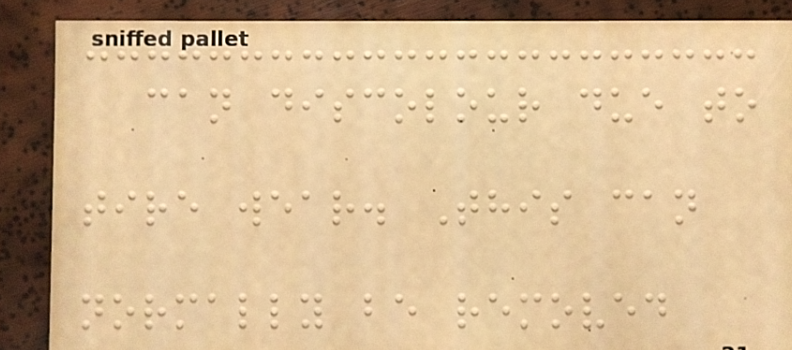can discolour due to
tire wear. This can
normally be removed
